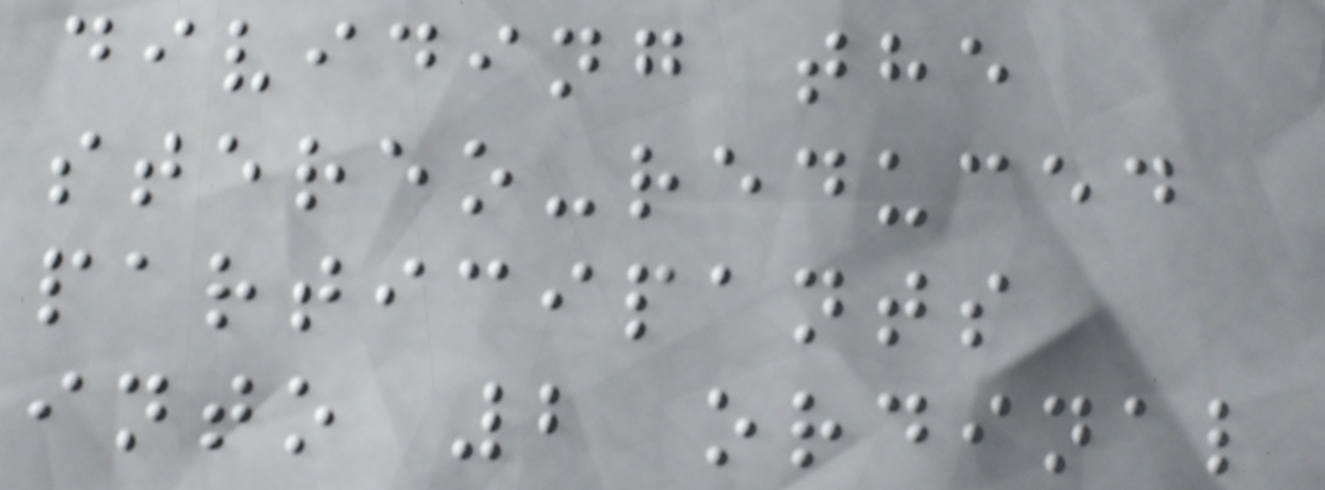dividing the
stereo-reduced
participants
into 2 ordinal
